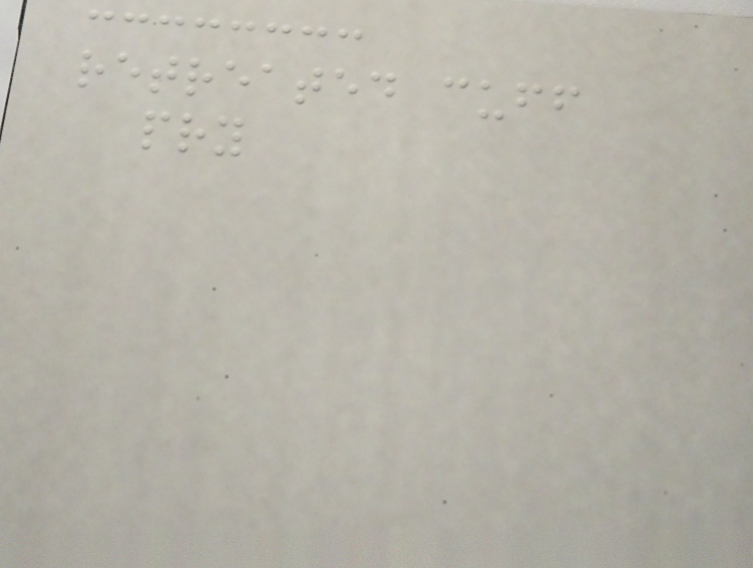retreated cuff
pry
